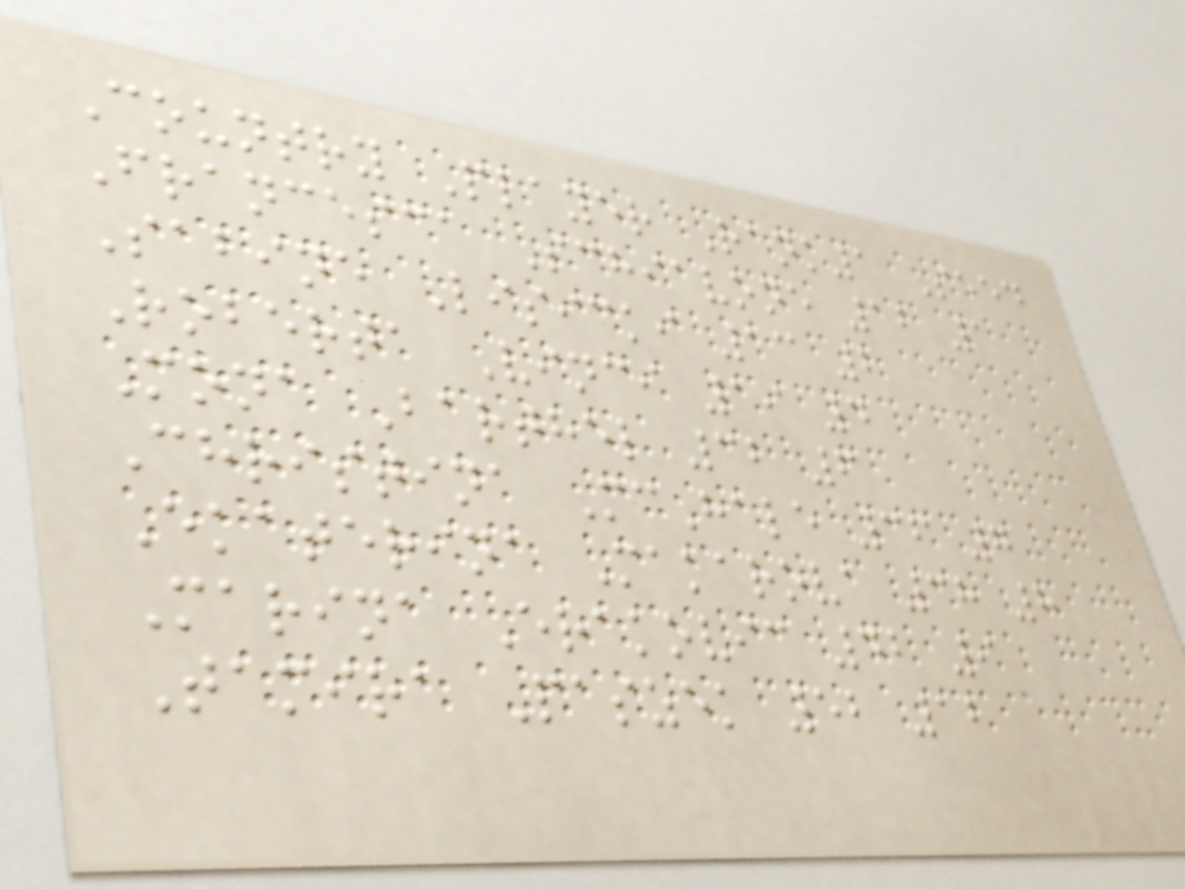Country Player Rank1 Seed
Francesca Schiavone 12 1
Sabine Lisicki 13 2
Roberta Vinci 19 4
Mona Barthel 32 6
Christina McHale 36 7
Ekaterina Makarova 38 8
Marina Erakovic 42 9
Tamira Paszek 52 12
